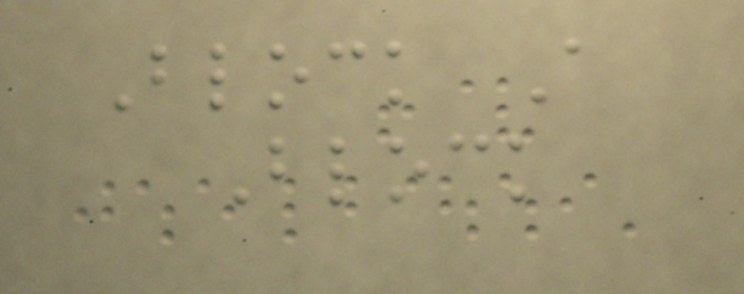Block A
Block
